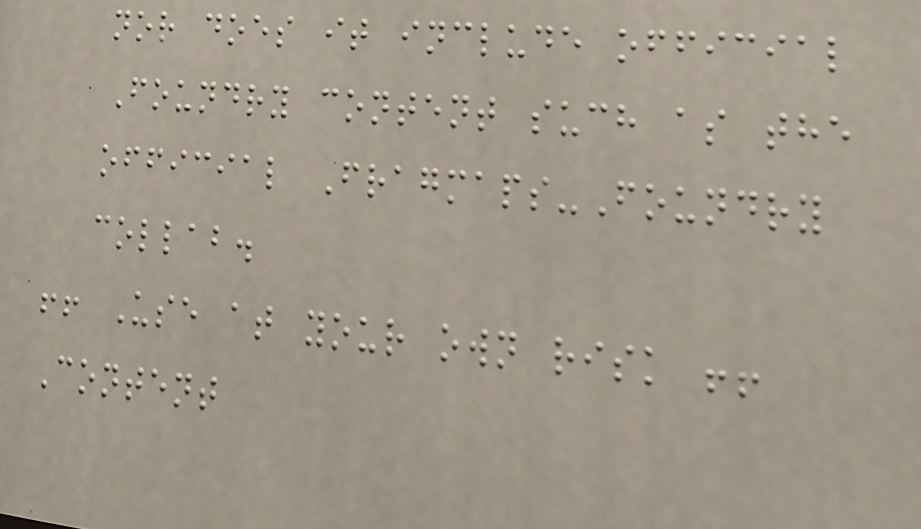nor does it include official
Foundry content such as the
official Fragmaps-Foundry
collab.
!! Use at your own risk !!
Content
